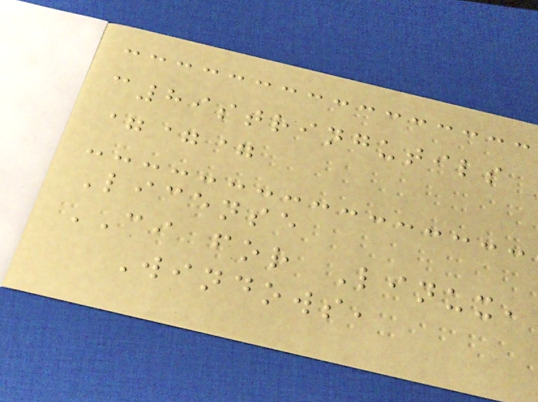c89stringutils
===
License
CI for Linux,
Windows,
